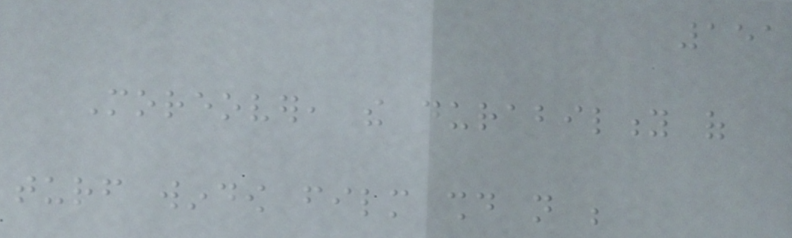151
Moreover, the durability of
turf window film should not be
